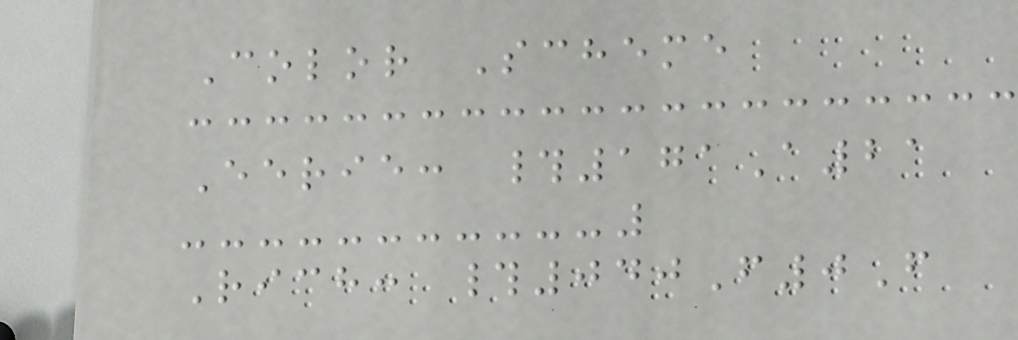Color Scheme
Eerie: #171A21
Rich: #040F0F
